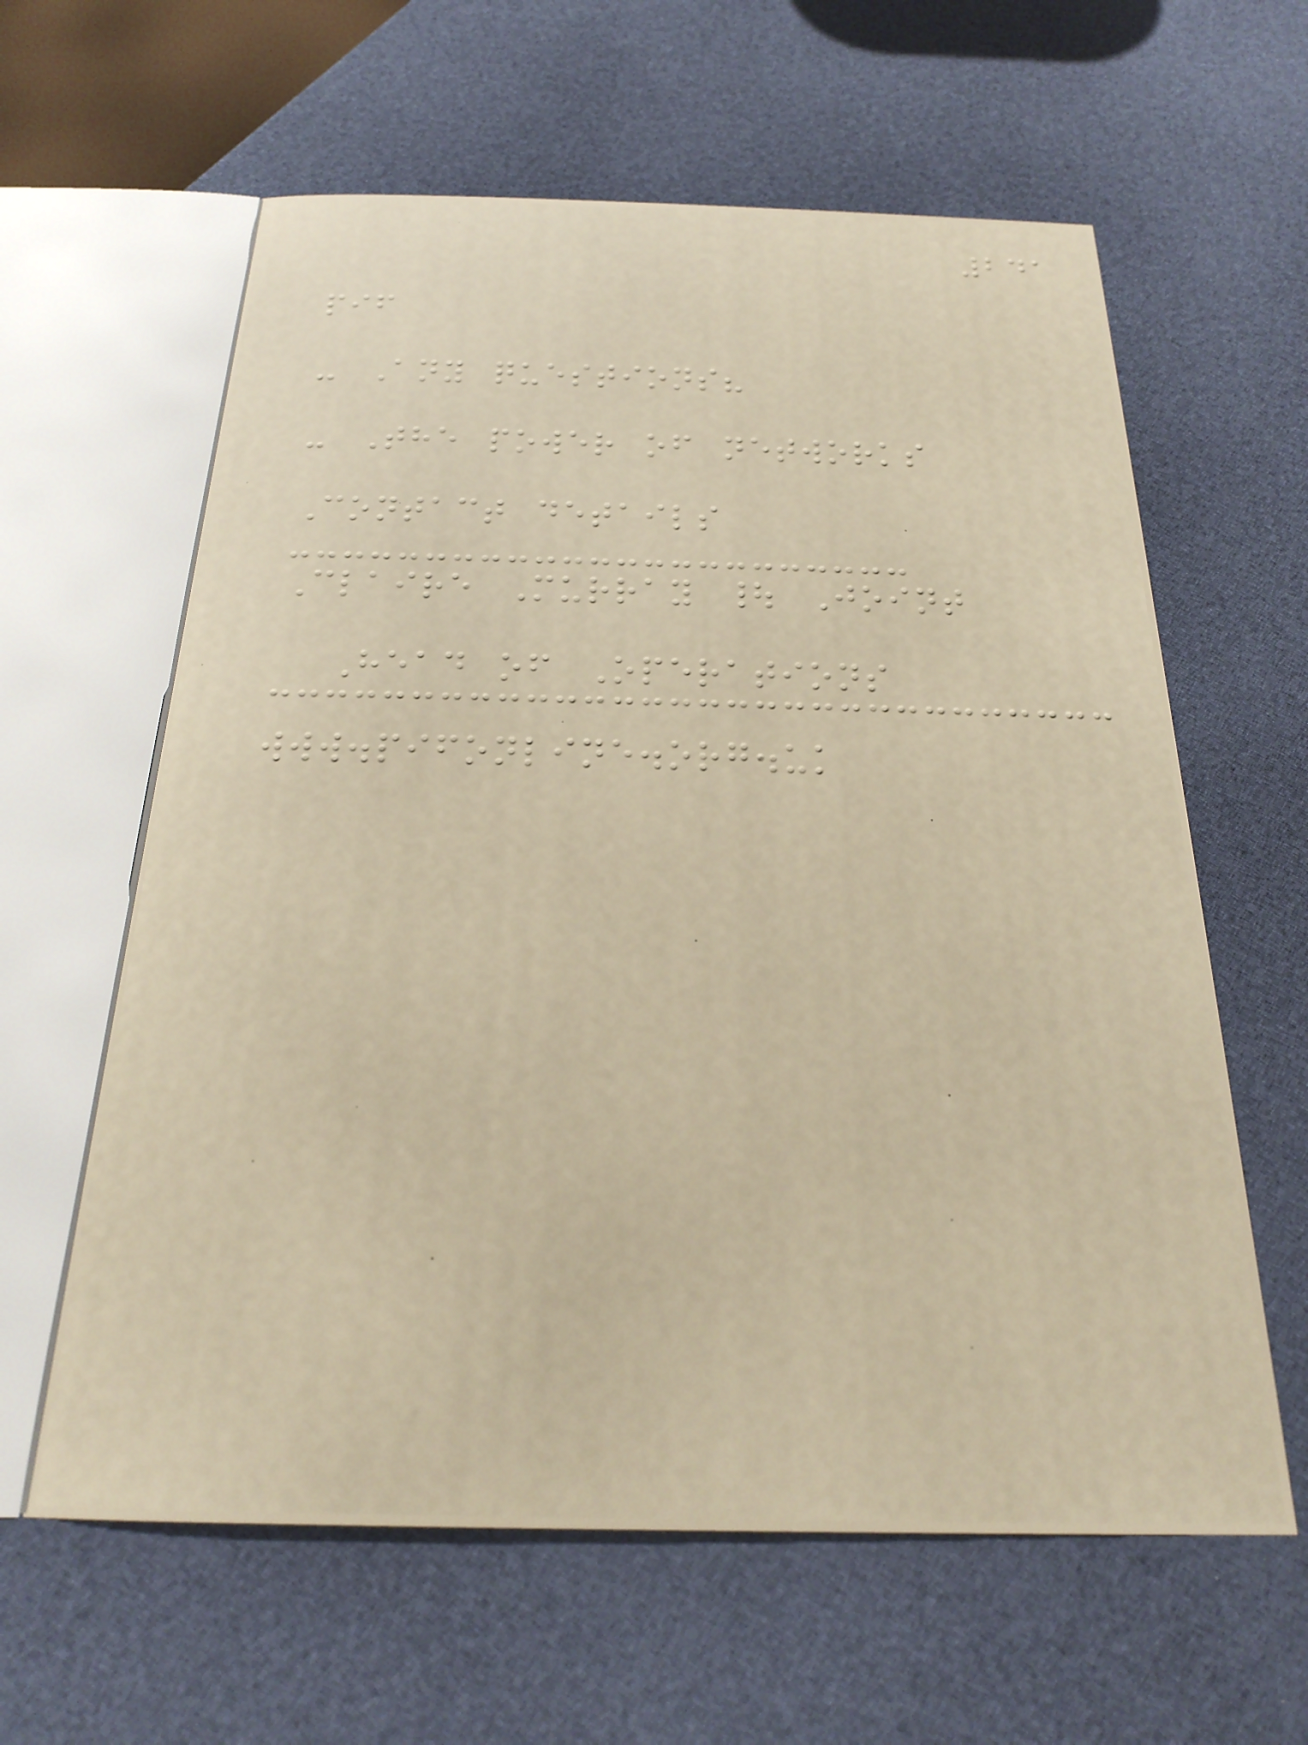241
pif
- Any questions?
- The power of networks
Contact details
Claire Murray | Joint
Head of Operations
www.pifonline.org.uk
